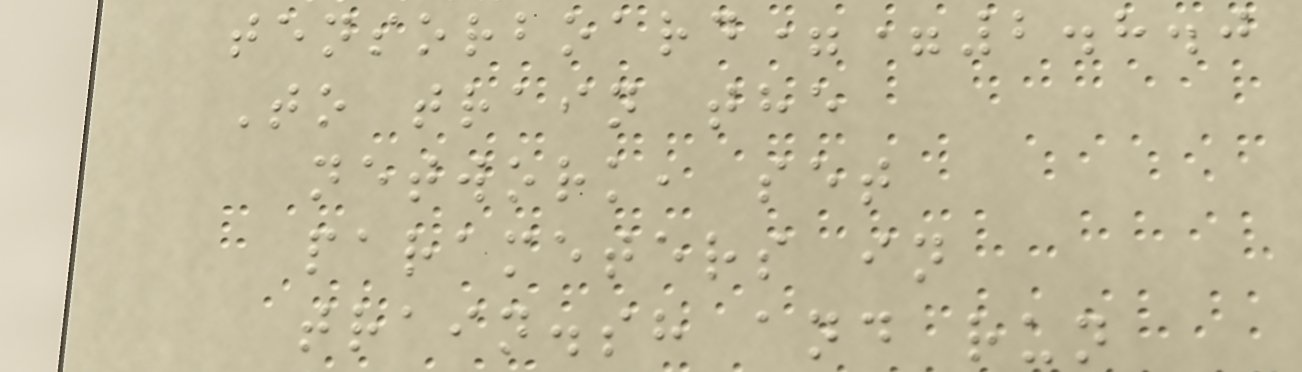tensorboard==2.8.0
To train the
network, set
parameters in
train.sh and run
